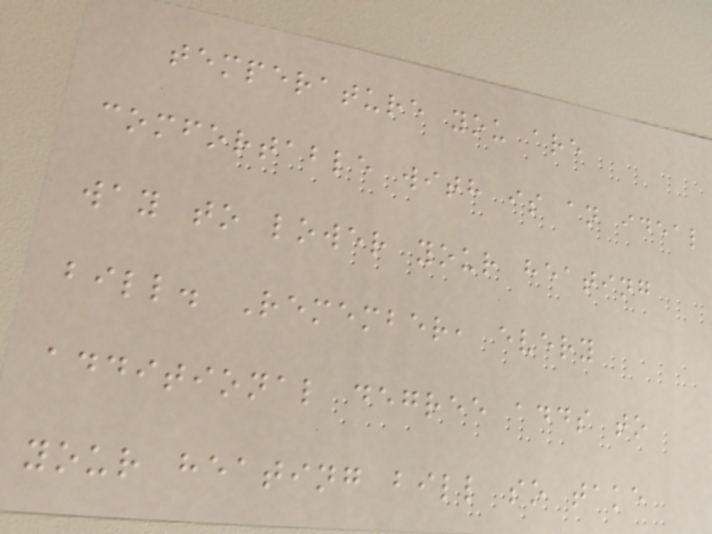temperature you are
comfortable with is an ideal
way to lower your heating
bill. Remember, every
additional degree adds to
your heating bill so take
